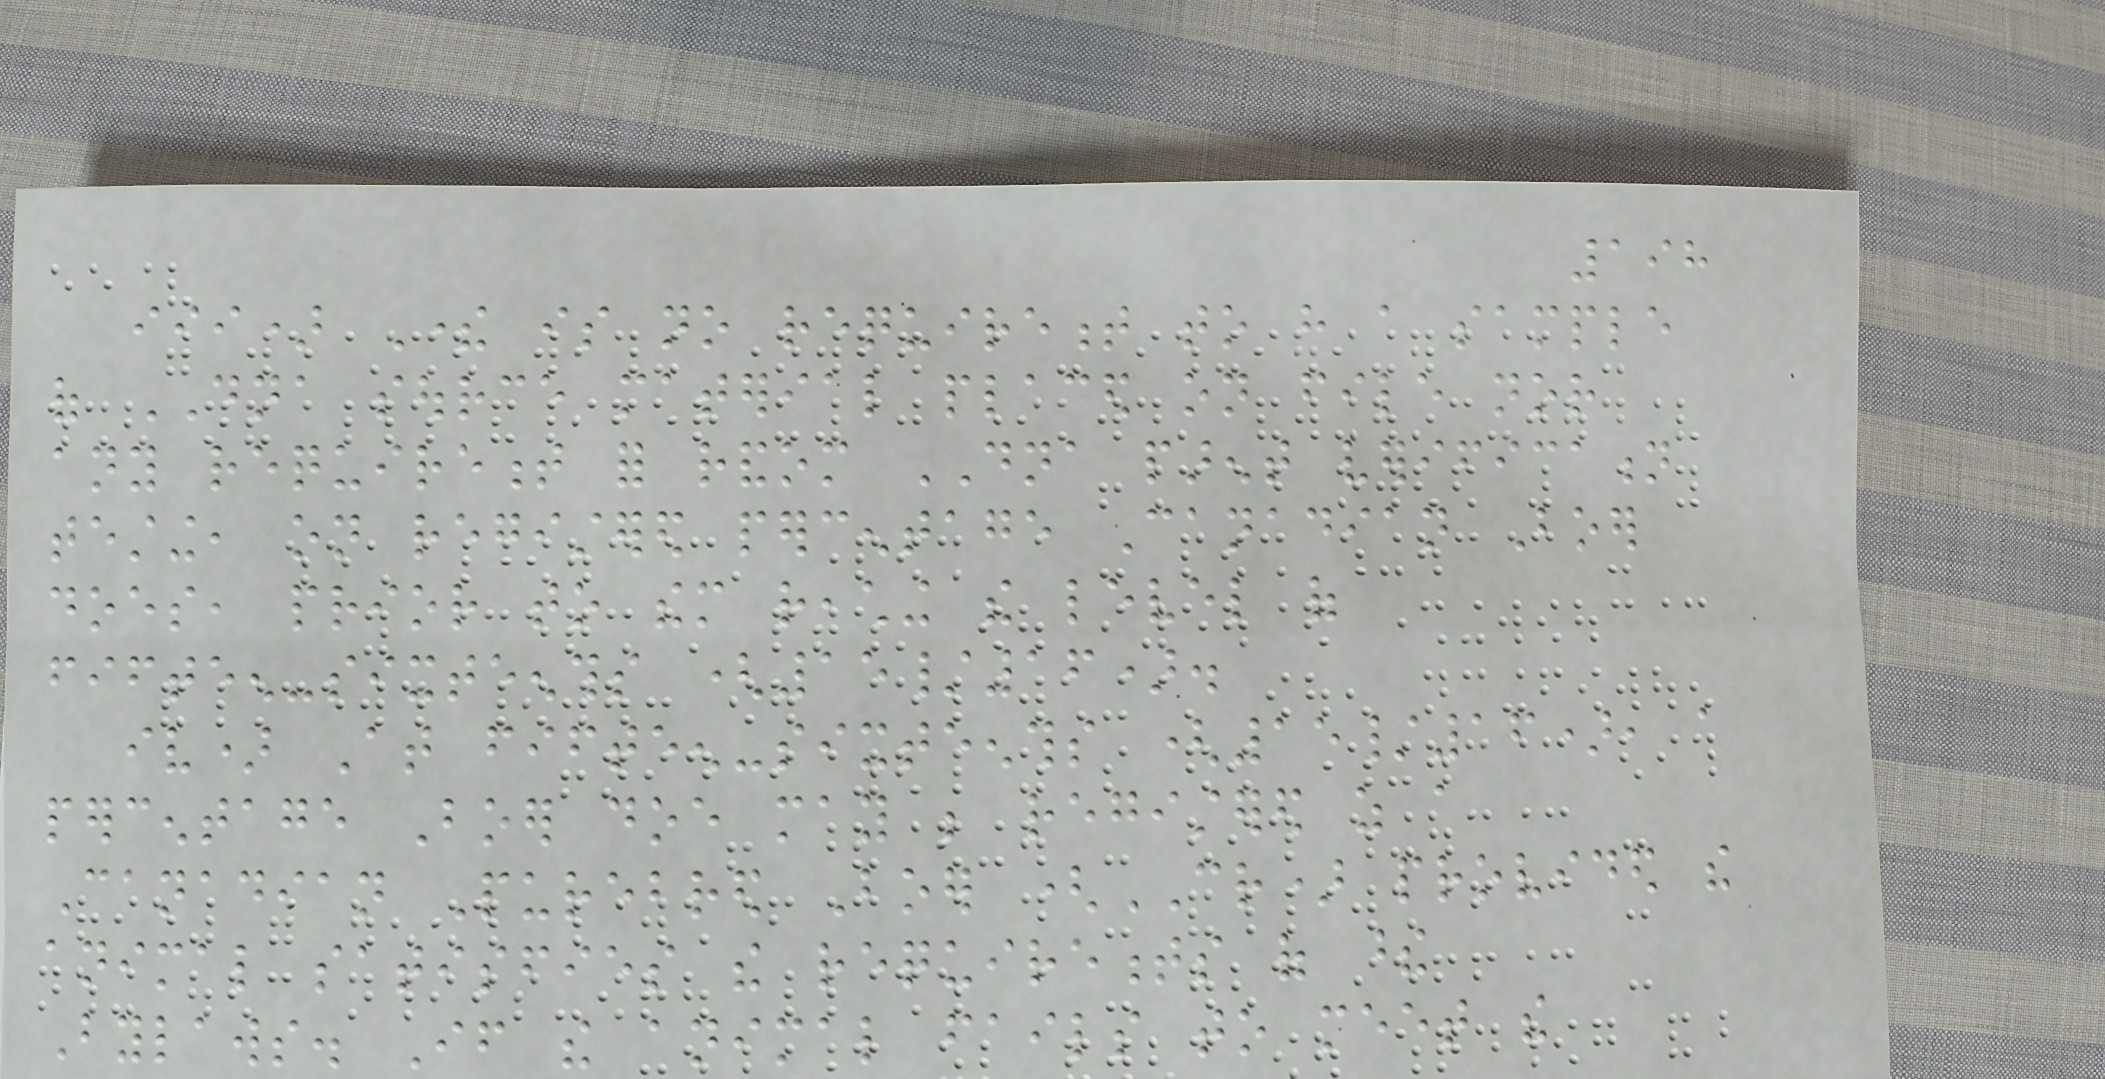198
iii) There is no requirement to have a sample
of DNA source material placed on file nor
any requirement for random DNA parent verification
testing, on registered percentage Canadian Boer
does, prior to them reaching the level of
fifteen-sixteenths (15/16).
iv) At fifteen-sixteenths (15/16), a
percentage Boer doe may be registered as a
Canadian Purebred Boer (CR) provided the
animal satisfies the requirements of these
Bylaws. If the animal fails to meet the
